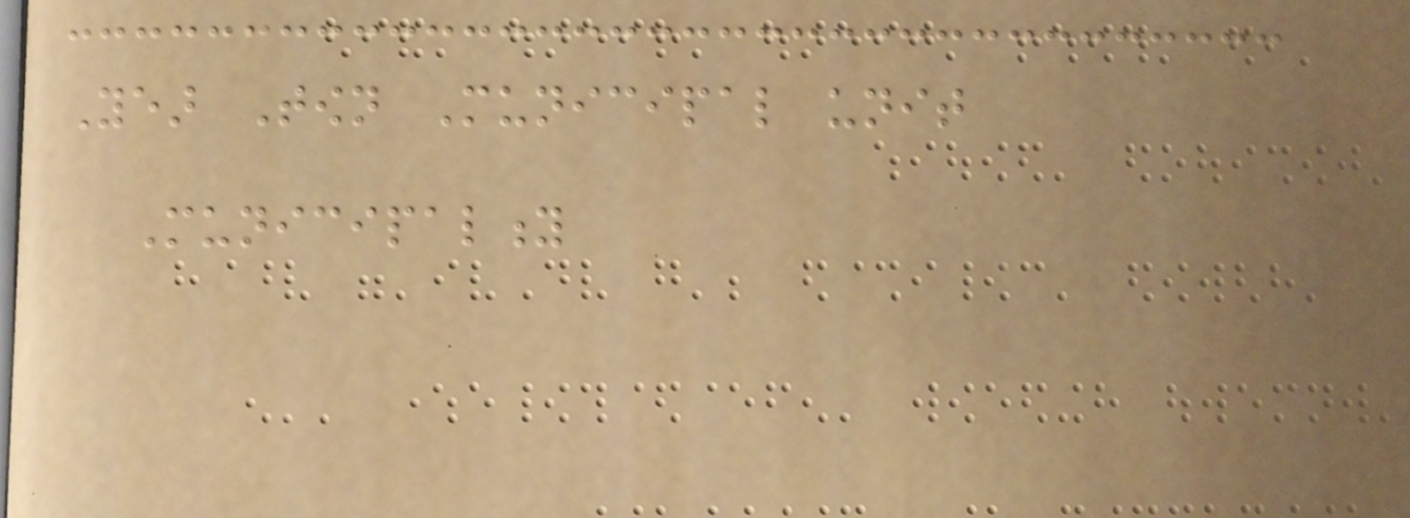Year Town Municipal unit
Municipality
